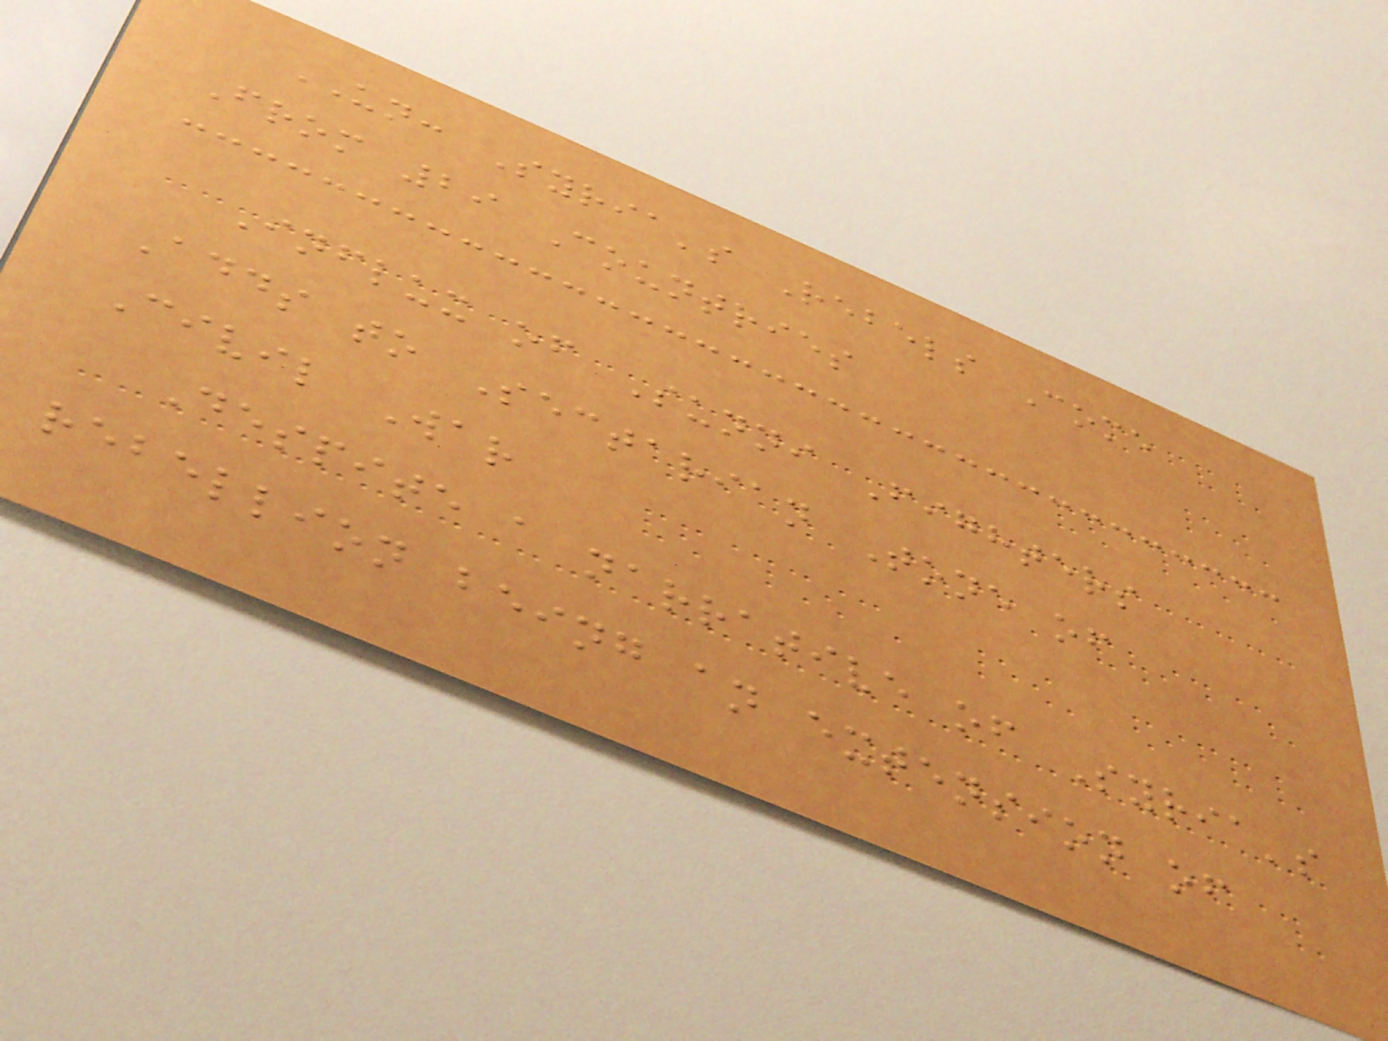UN: Syria's Rebels Come
From 29 Countries
Influx of Sunni Fighters
Adds to Sectarian Tone of
Civil War
Despite a narrative of Syria's
rebellion being an extension of
